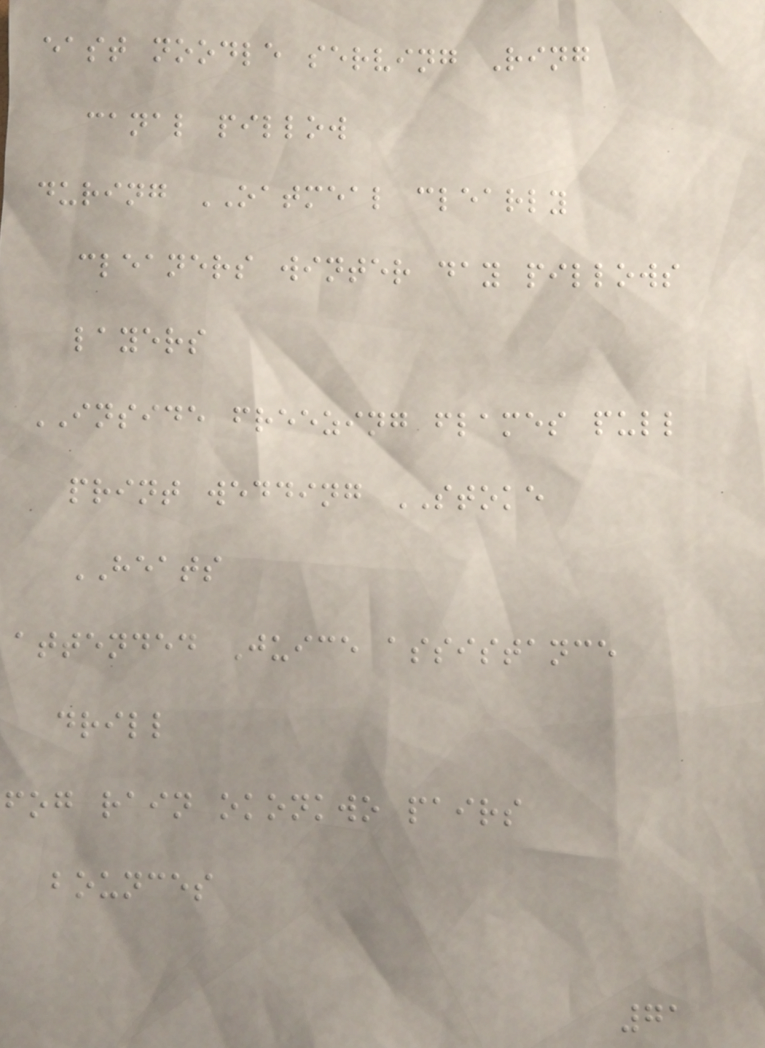east noodle serving Ring
canal pillow
during OATMEAL clearly
cleaners winter day pillows
layers
INSIDE freezing flames pull
print wedding STOKE
HEATS
attended Juice assistance
drill
fog rain okonkwo pairs
bounces
71
